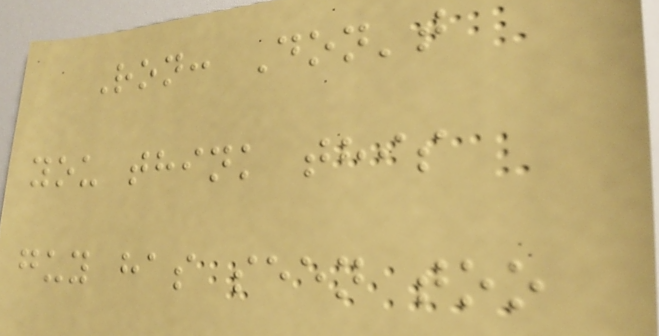Ron: Don't
you think this
guy has seen too
